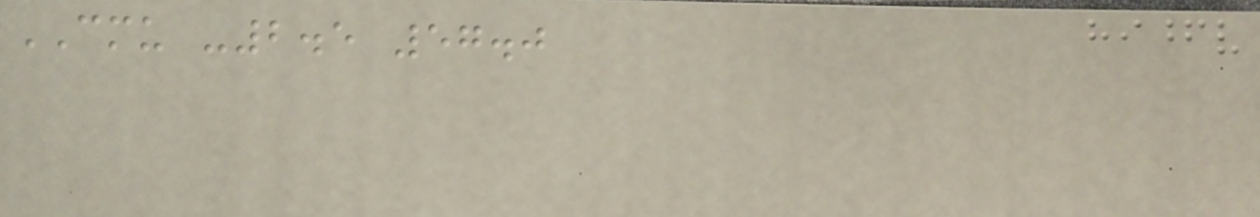CMU -2.5 57.0
